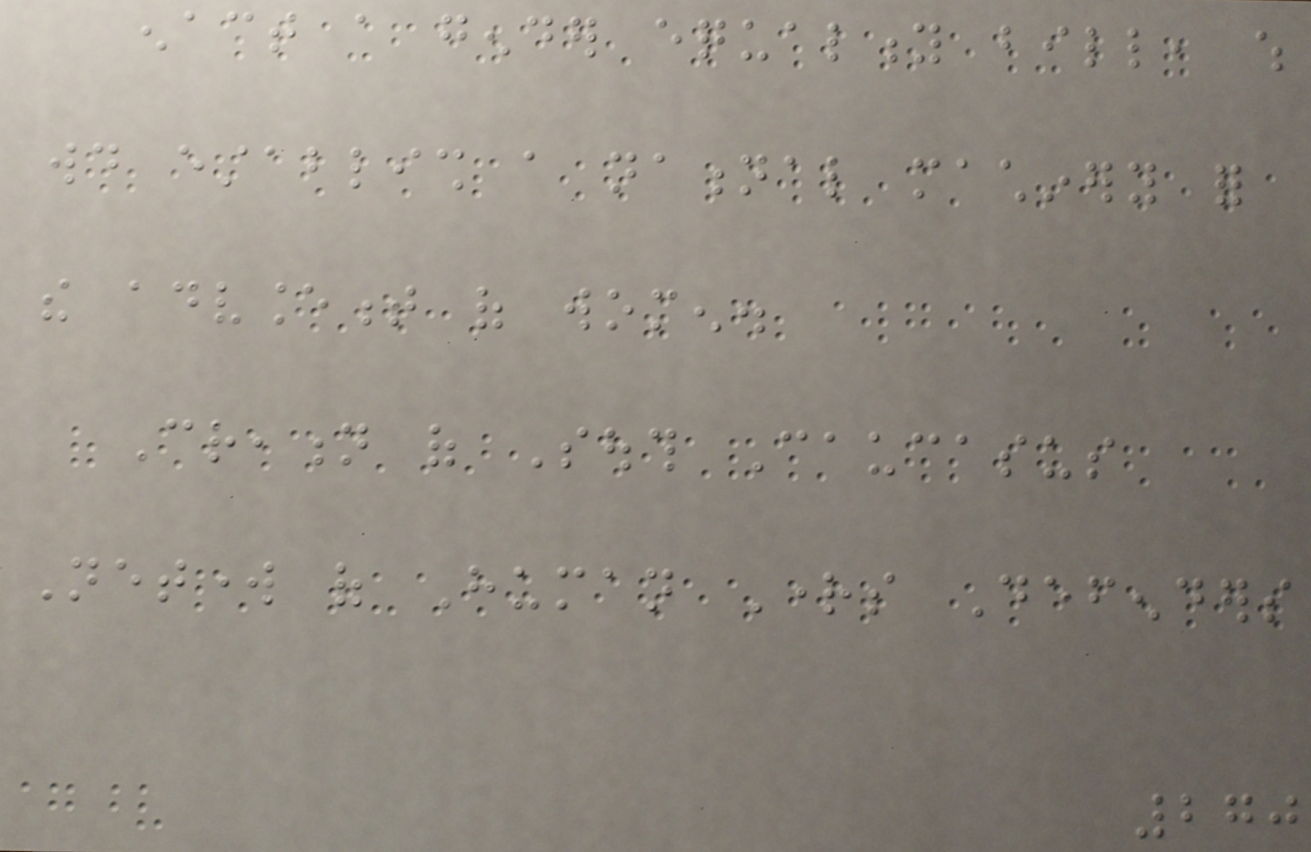enact a gender equality bill, which
would establish a national machinery for
the advancement of women.
Creation of South Caucasus
Network of Human Rights Defenders
270
